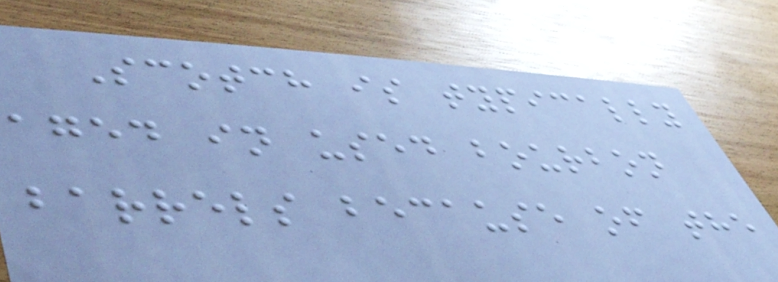Scotch is typically
aged in used bourbon
barrels because of the
